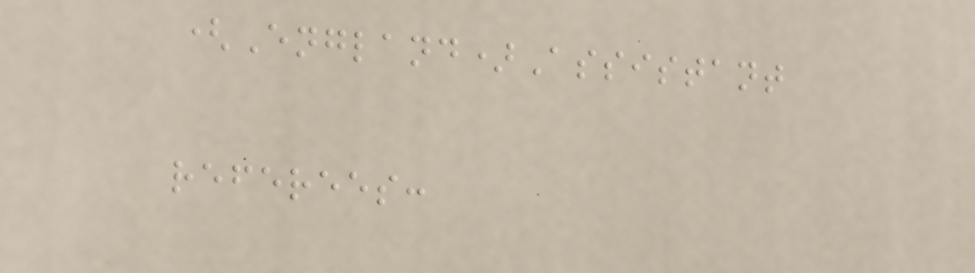(England)Assistant
referees:
